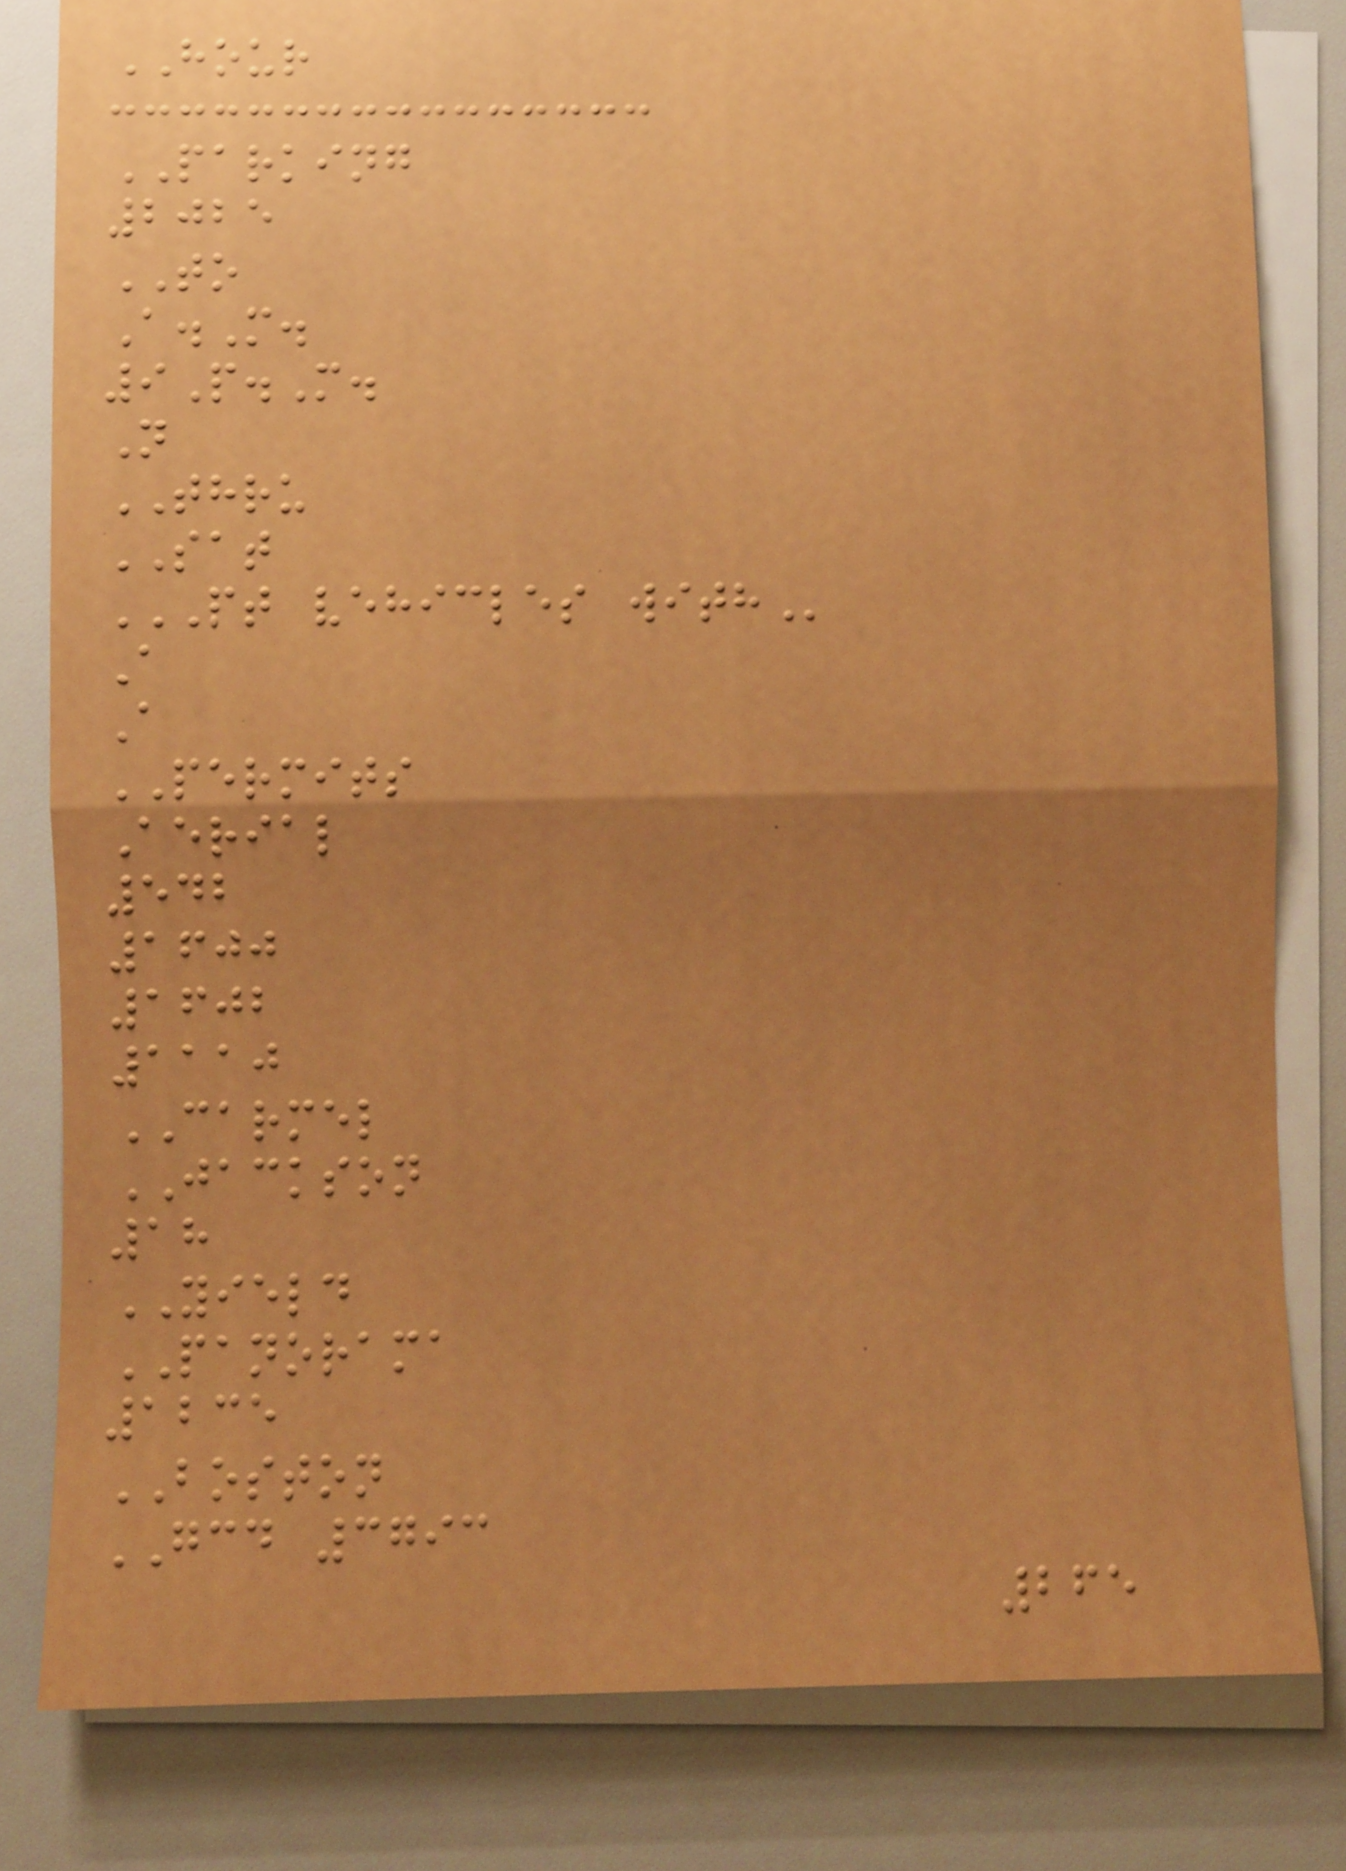HOUR
PARKING
2025
TO
A.M.
9P.M.
N
THRU
SAT
PT VEHICLES WITH
A
A
PERMITS
Aerial
542
1600
1602
1110
CARMEL
JACKSON
18
YIELD
PANORAMA
1235
BOSTON
GCD 3793
265
